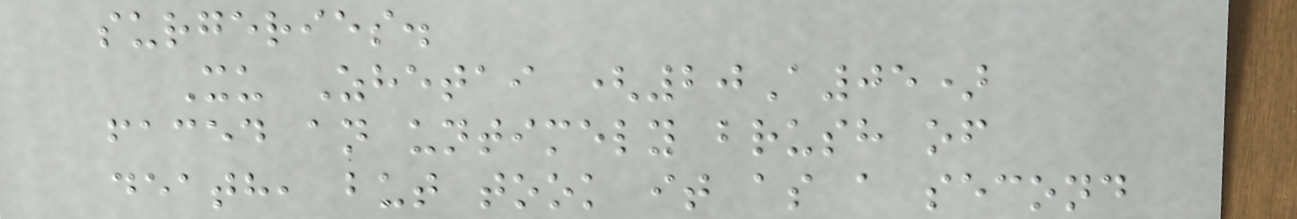surgeries.
Xu Zhetai (20A05)
faced an untimely brush of
death, but took it as a second
